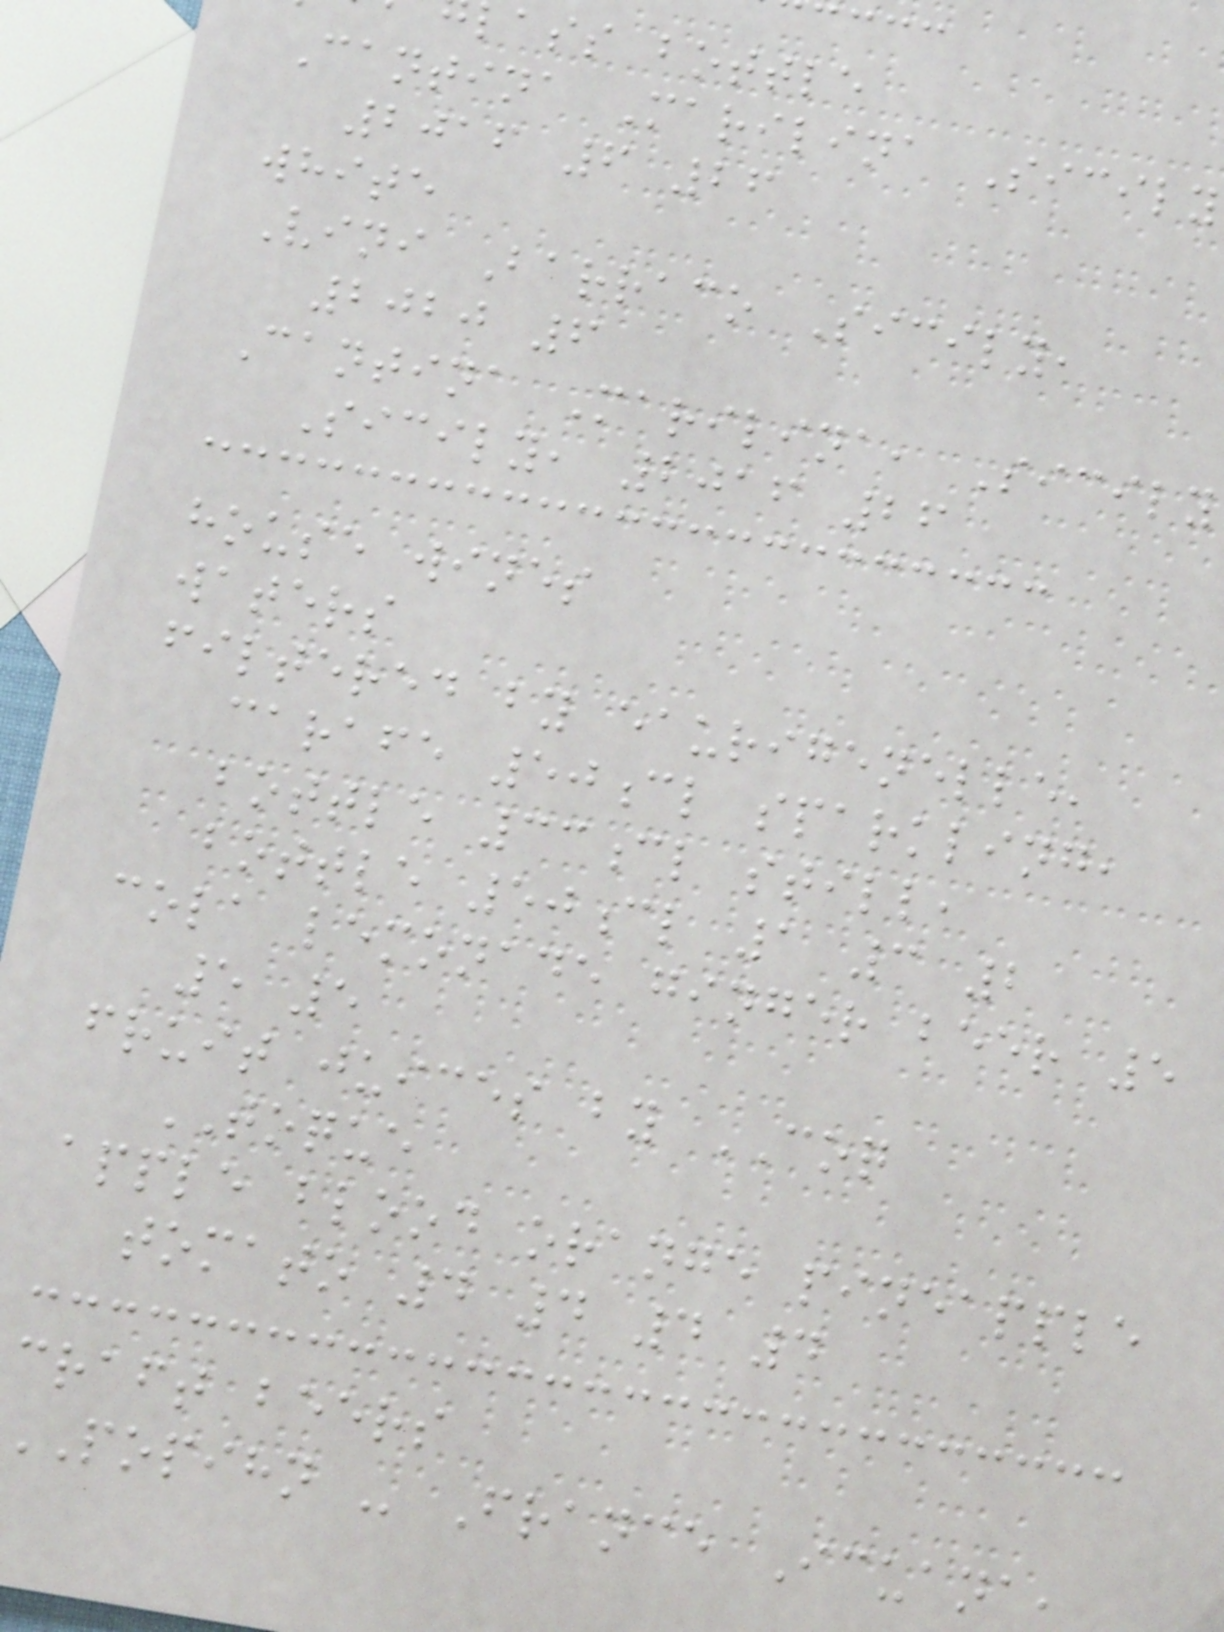ass bottle
Cantina Marilina Sicily
2016 6 26
white
Vini Barraco Sicily,
2020 6
Cantina Marilina, Sicily
Sicily, 2016 26
house wines
waters
filtered by eaurigenelle,
carafe 50cl sparkling,
bottle 33cl still,
bottle 50cl 1 3 2
cola lemonade ginger beer 5
5 5
fruit juices by COQ
TOQUE
apple blood orange pineapple
tomato 4 4 4 4
craft beers
popihn - France Icuana,
